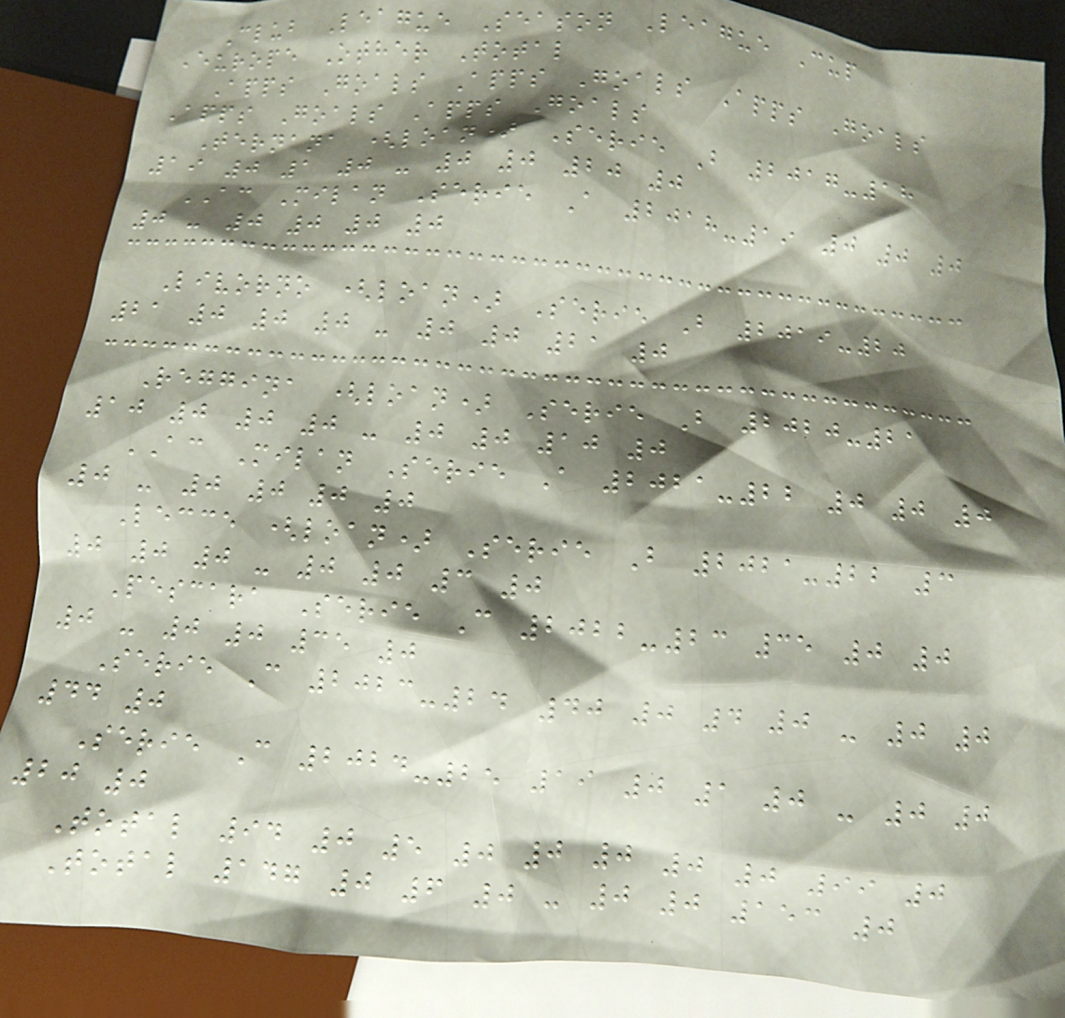Club League Season League Cup
Europe Other Total
Apps Goals Apps Goals Apps Goals
Apps Goals Apps Goals
Ternana (loan) Serie B 2017-18
19 0 1 0 - 0 0 20 0
AC Milan Serie A 2018-19 0 0 0
0 - 0 0 0 0
Livorno (loan) Serie B 2019-20
21 0 0 0 - 0 0 21 0
Reggina (loan) Serie B 2020-21
10 0 0 0 - 0 0 10 0
AC Milan Serie A 2021-22 0 0 0
0 - 0 0 0 0
Lecce (loan) Serie B 2021-22 3
0 0 0 - 0 0 3 0
Pescara Serie C 2022-23 35 0 0
0 - 0 0 35 0
Serie C 2023-24 40 0 4 0 - 0 0
44 0
Serie C 2024-25 19 0 1 0 - 0 0
20 0
Total 94 0 5 0 0 0 0 0 99 0
Total 147 0 6 0 - 0 0 153 0
